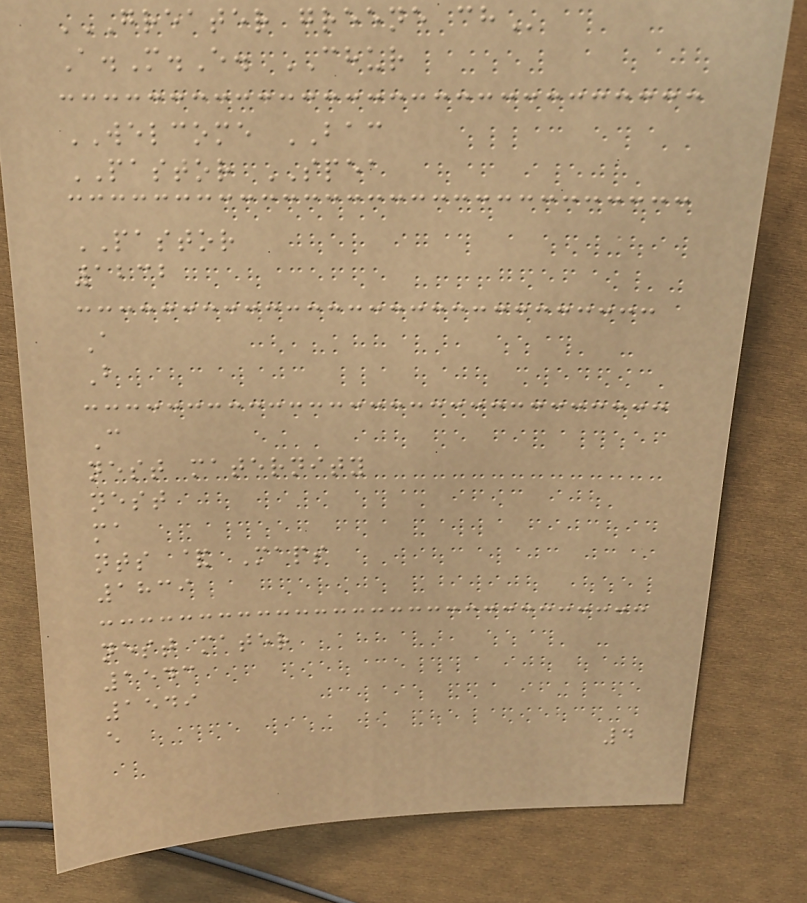GREATER GREENE CH
A.M.E. CHUR
WELCOME BAC
PASTOR SPEA
PASTOR
1232
A
B
C
nest maternity
nest
ma
nts & Maps
1839
nest mater
1543
1549
e
4
